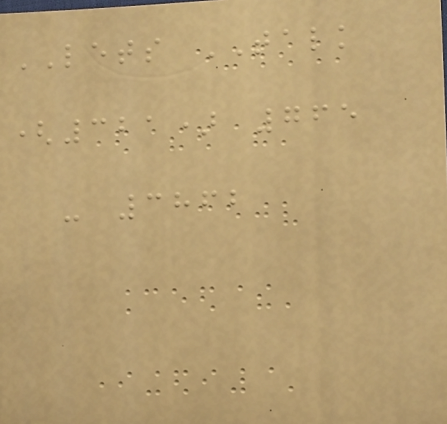LETS TALK
(321) 765
- 3862
